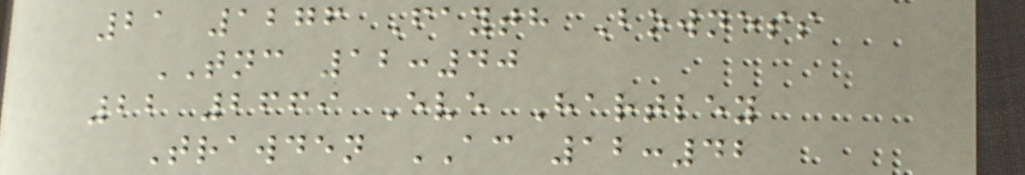21 1276 Fayth Bowness
TNC 12:40
22 2669 Eve Hartley
Trawden AC 12:42
